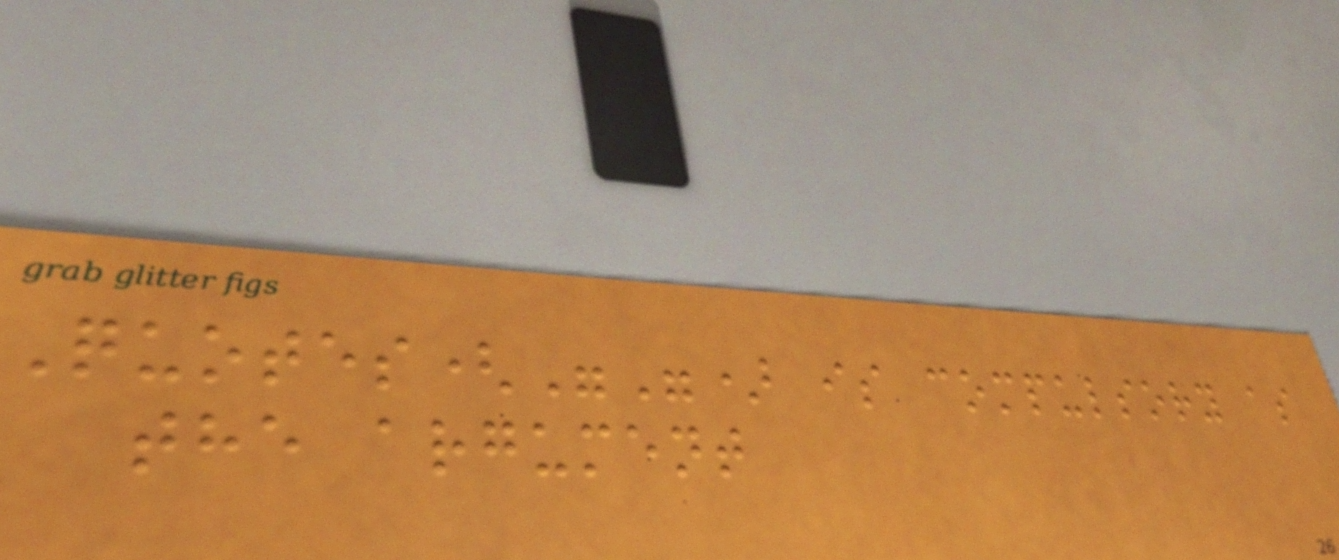Quotes("") is compulsory as
the argument
